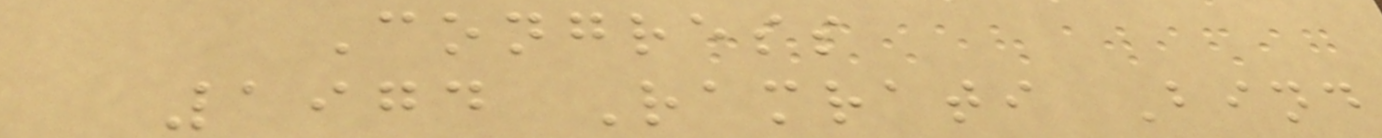Congress
1974 Ramrati Bind
